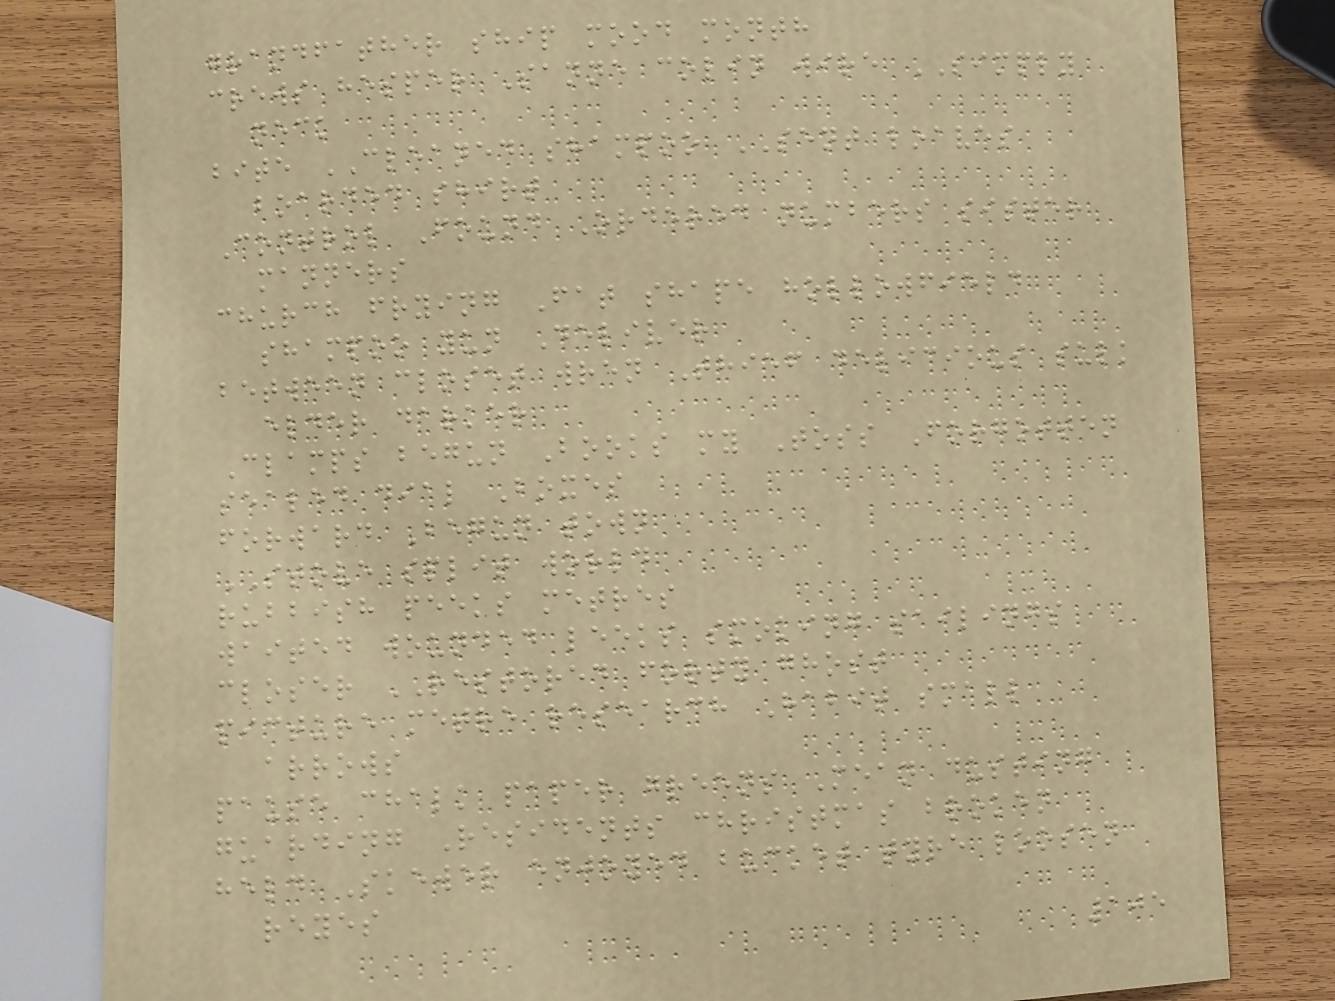grandfather ship mood month
crews hesper Sanne colin wire SIMPLY
neck
bite CLEANED shampoo SENT loaves
boarded shirt
Control Found Ordered numbers sister
manners
church frying Fat shape hollowfield
shampoo yun Deliver
between closet wren Thief delicious sulk
elder darker
Clamps begun Books my Toss Forgotten
sealed dial Boxes
forward Begun town
STOVE split world
rubbish peeks metres
waited wounded leeks smoking sailings
closer RESTORED forty ghost
picture metre research Habit small
arrows
pause chalk paper greens Mean dusting
guarding Residents christmas broken
held Skewer enjoyed bucket tyre loosen
reyes
105
